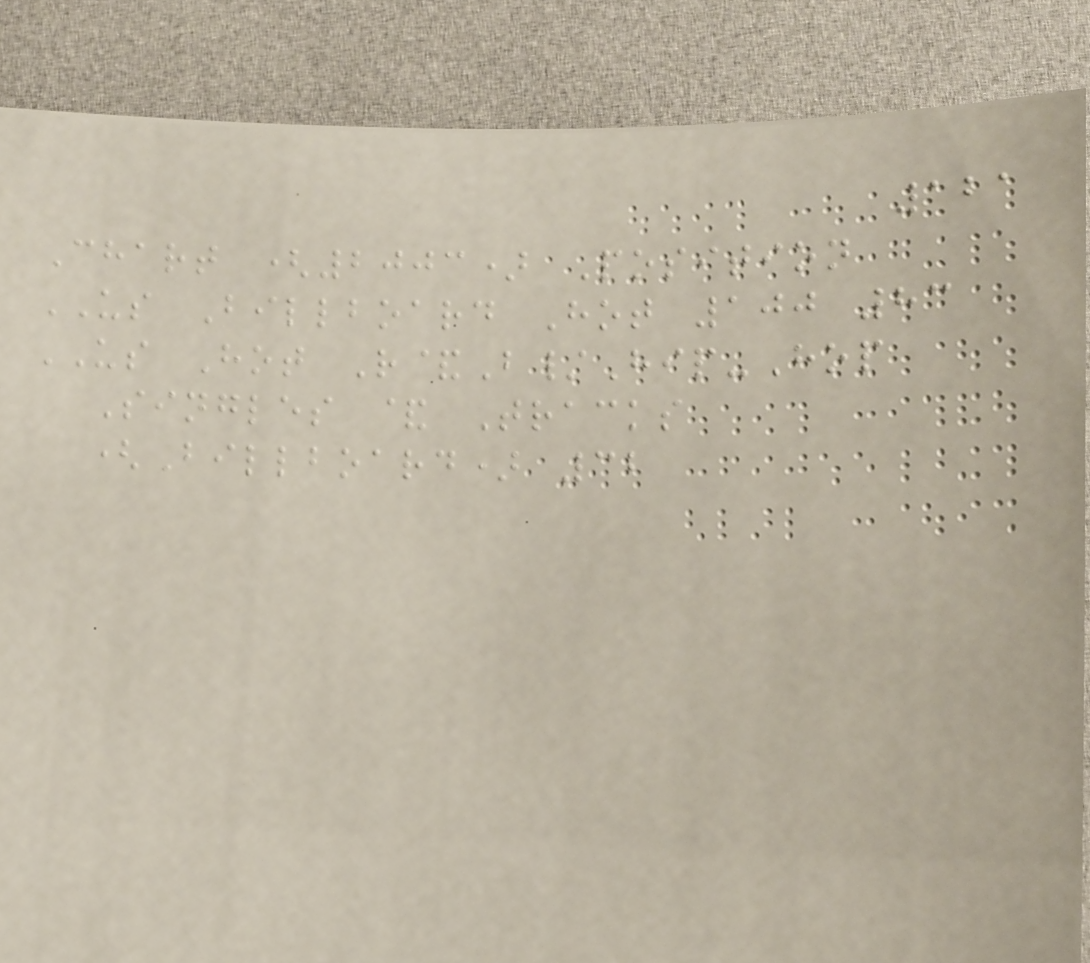121
Chart (2003) Position
US Billboard Hot 100 83
US Hot R&B/Hip-Hop
Singles & Tracks
(Billboard) 32
